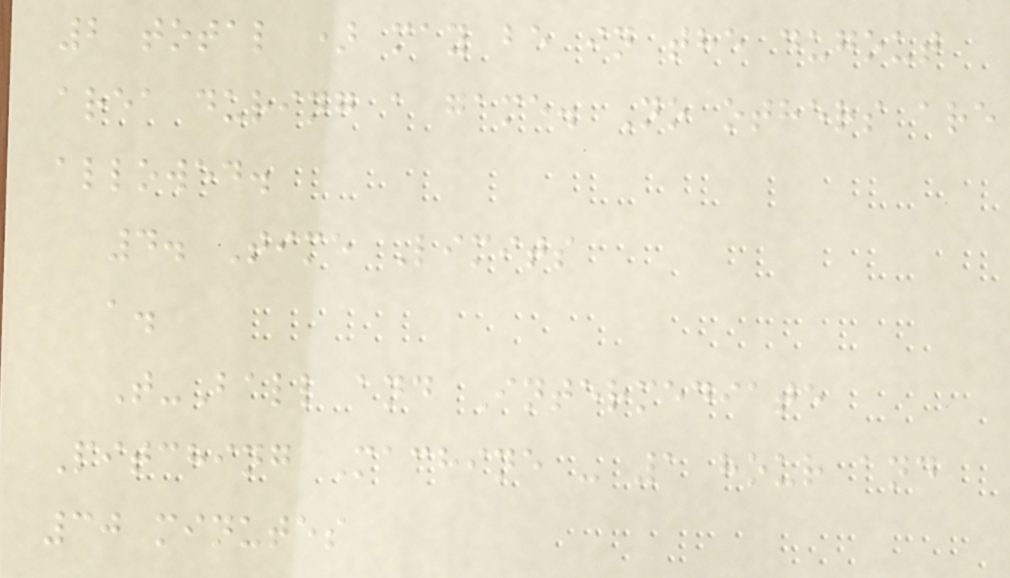2 total ) may be in the dugout
area during a game. No others are
allowed.
4. Time Limits
a.
T-Ball and Intermediate
Pitching Machine - 1 hour and
30 minutes
